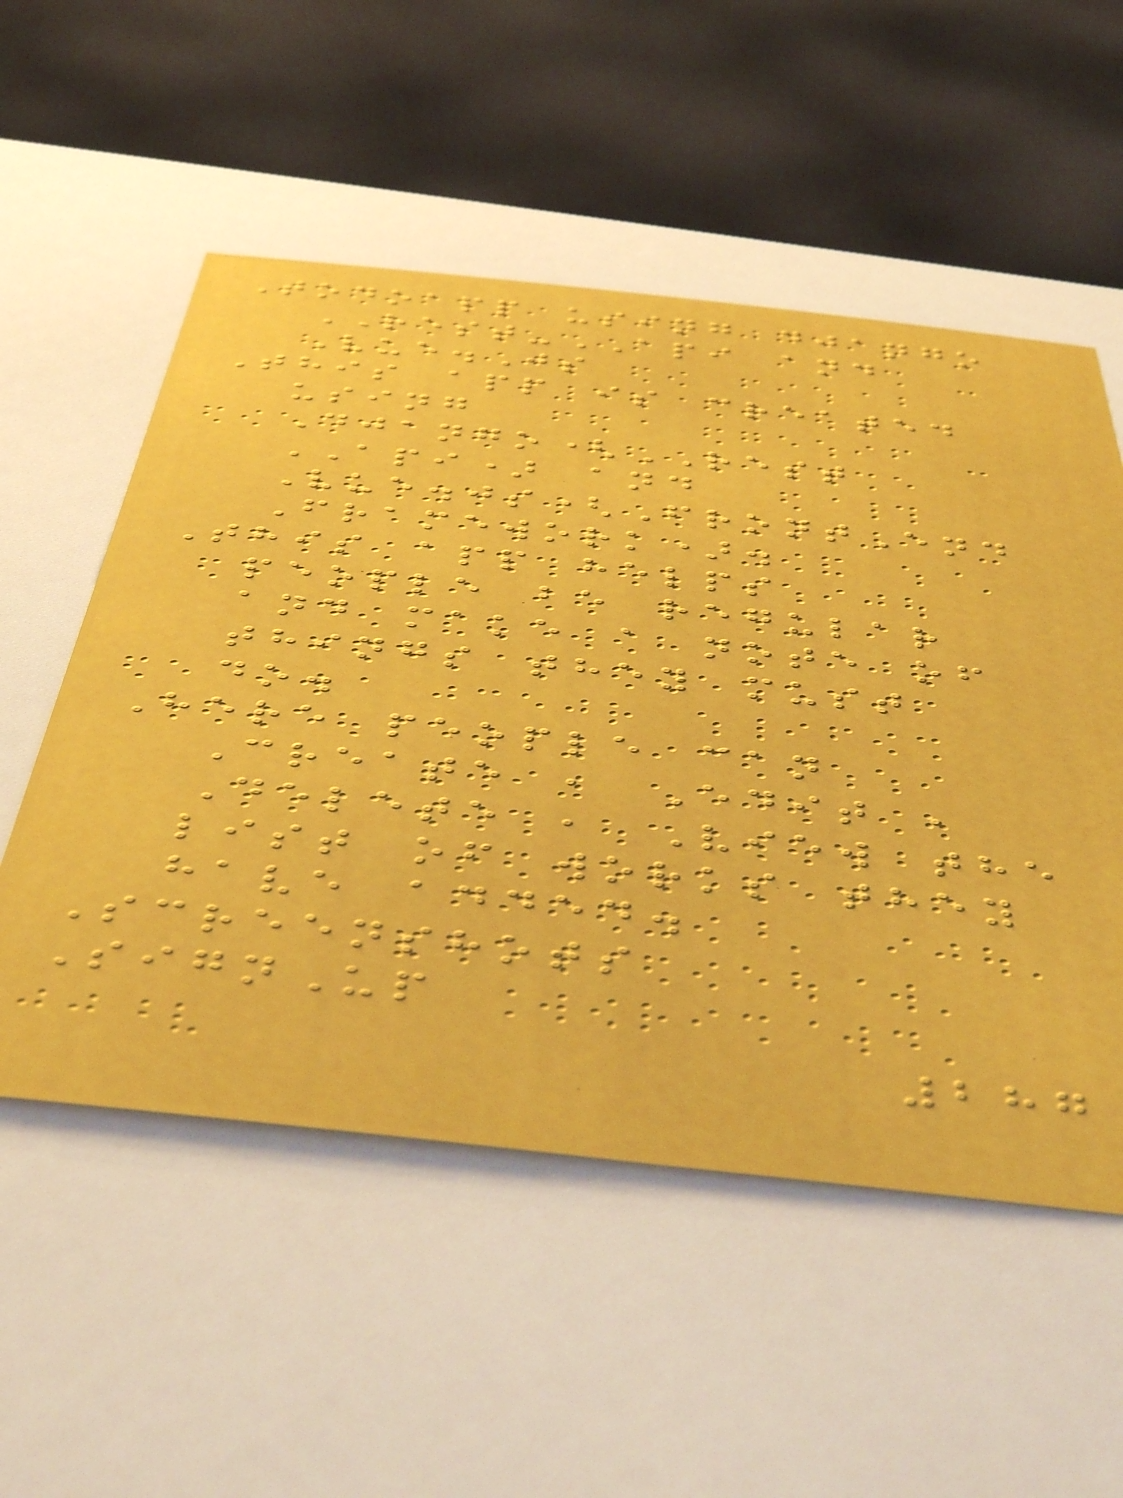Todoapp using django
REST-API and
Vue.Js
This app is created
using
Django(REST
API) and
Vue.js(FrontEnd
Framework).
This app helps
people be regular
and make a note of
things they must
do.
Here people can
Create , Edit ,
Delete , View the
list of works they
have added.
Screenshots
SignUp
287
